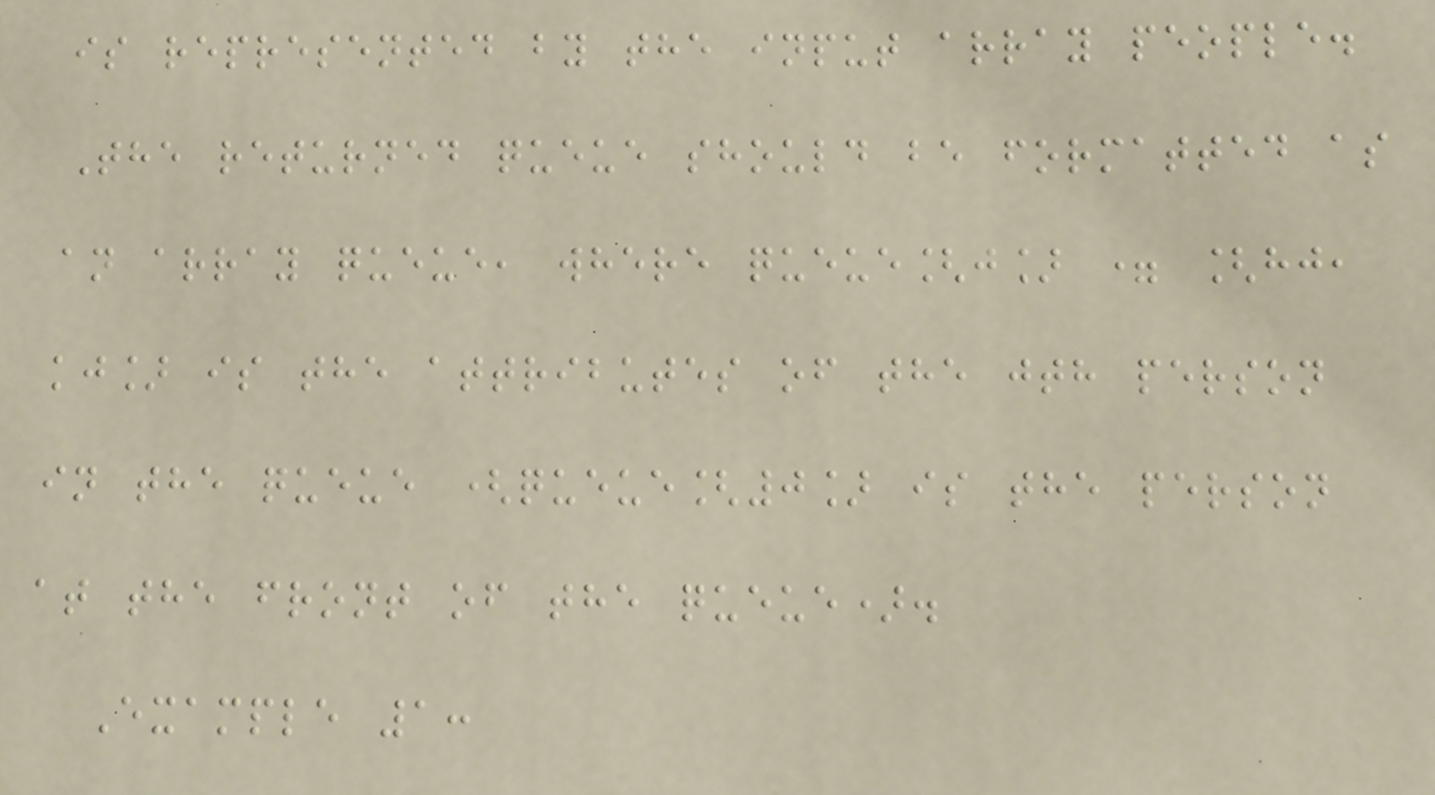is represented by the input array people.
The returned queue should be formatted as
an array queue, where queue[j] = [hj,
kj] is the attributes of the jth person
in the queue (queue[0] is the person
at the front of the queue).
Example 1:
